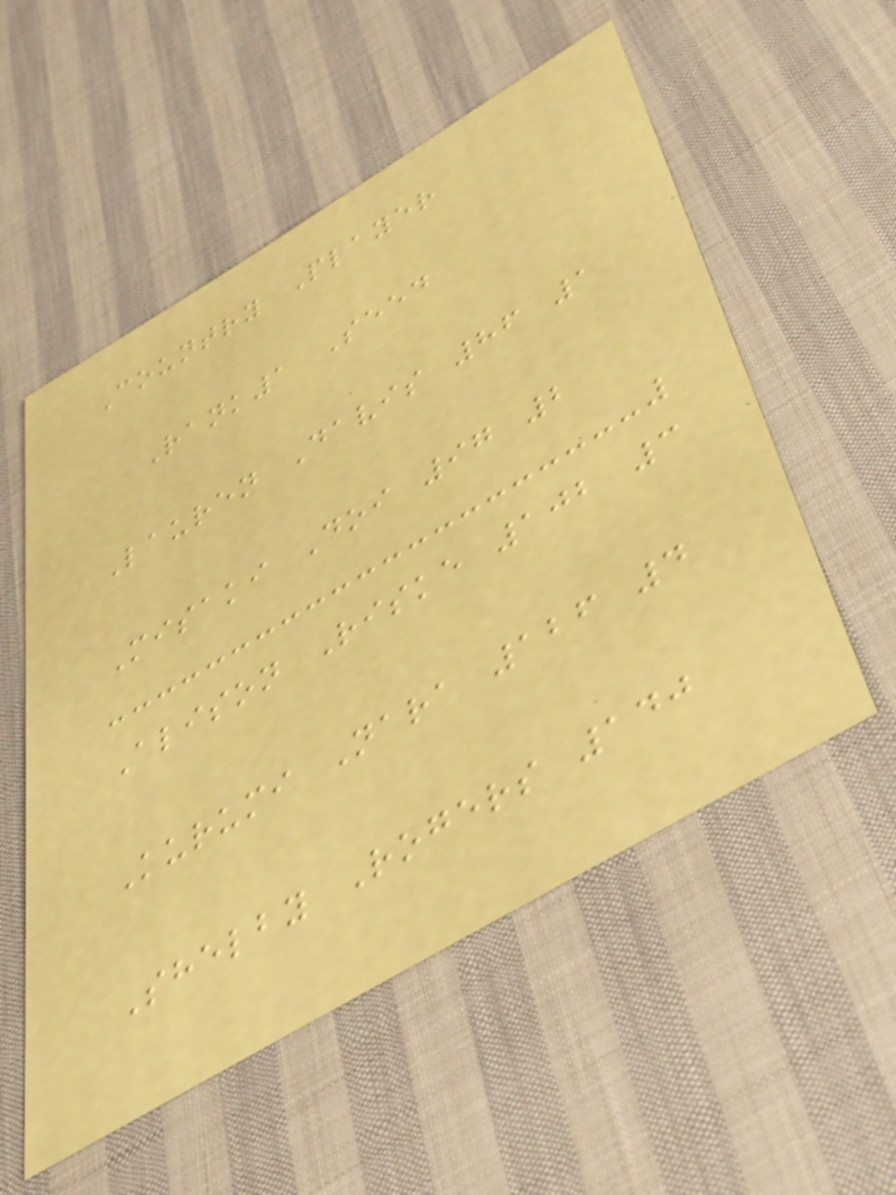Country Player
Rank1 Seed
Lauren Davis 86 1
Misaki Doi 97 2
Alison Riske 102 3
Kurumi Nara 126 4
Shelby Rogers 140
